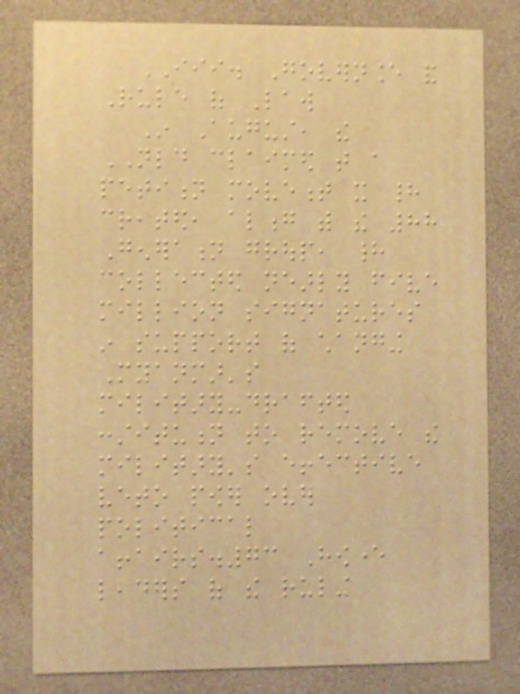III. Governance and
Rule of Law
In August, the
NLD claimed that a
petition movement it had
created, along with the 88
Generation group, had
collected nearly five
million signatures
in support of changing
Myanmar's
military-drafted
constitution to remove the
military's effective
veto power over
political
affairs.73 However
leaders of the ruling
